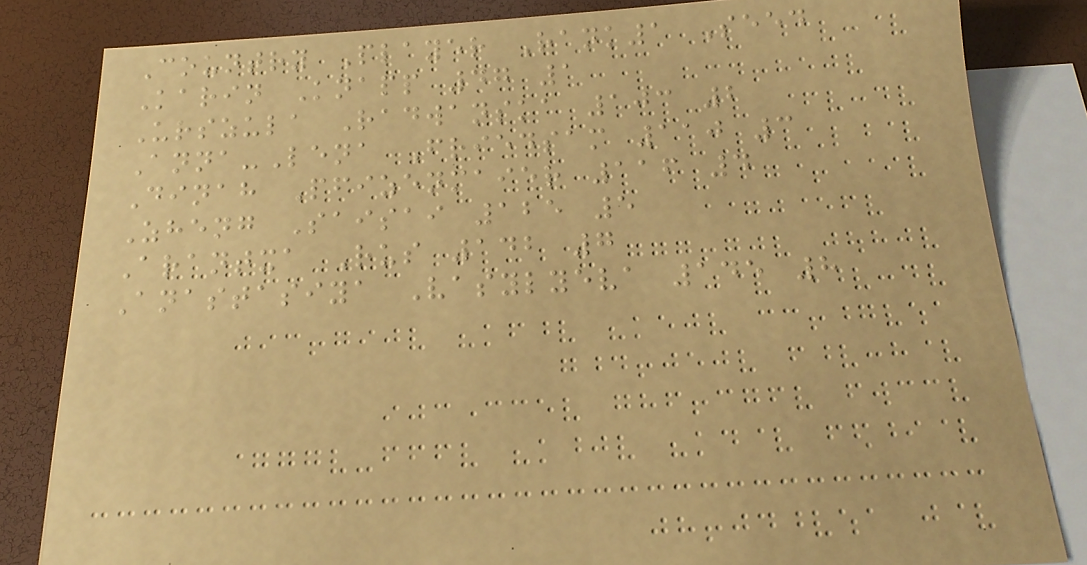Country Player Rank1 Seed
Karin Knapp 47 1
Urszula Radwanska 103 2
Anna-Lena Friedsam 110 3
Dinah Pfizenmaier 116 4
Zheng Saisai 125 5
Arantxa Rus 142 7
Anastasiya Vasylyeva 145 8
